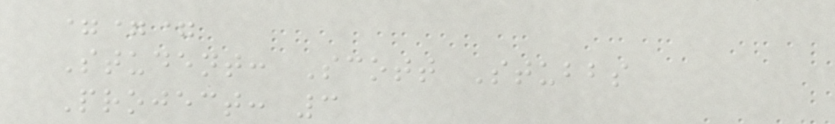===
Student: Scott Stubbs
Project: 3
